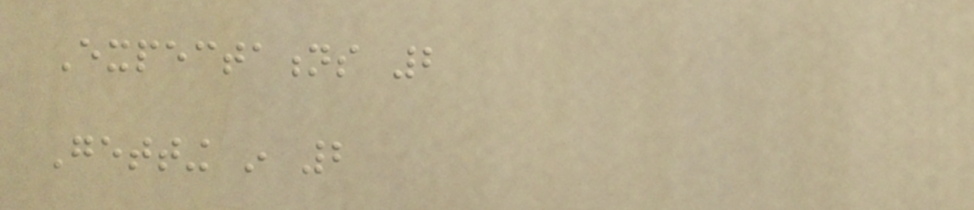Expectations 2
Getting in 2
